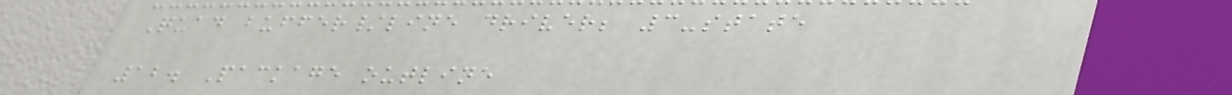Quad buffer/line driver; 3-state
12. Package outline
